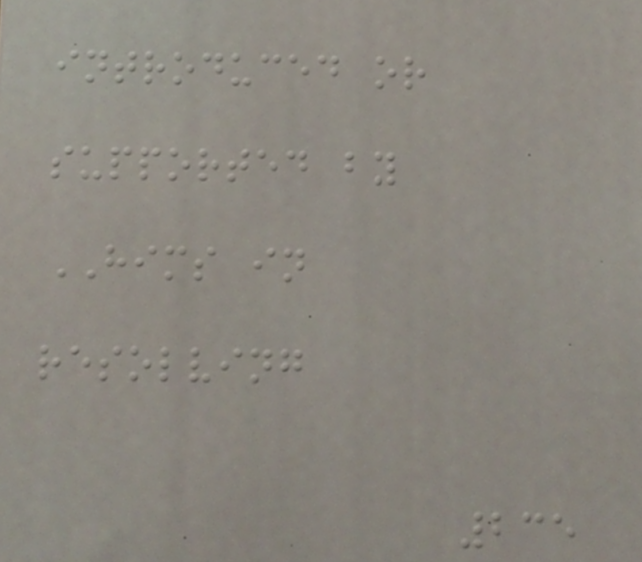introduced or
supported by
HIMS in
resolving
235
